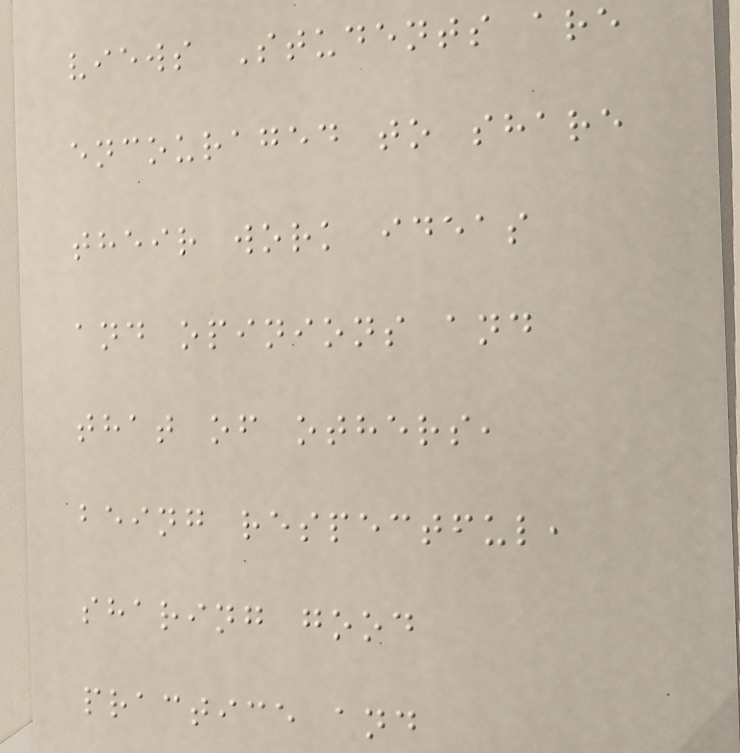views Students are
encouraged to share
their work ideas
and opinions and
that of others,
being respectful,
sharing good
practice and
